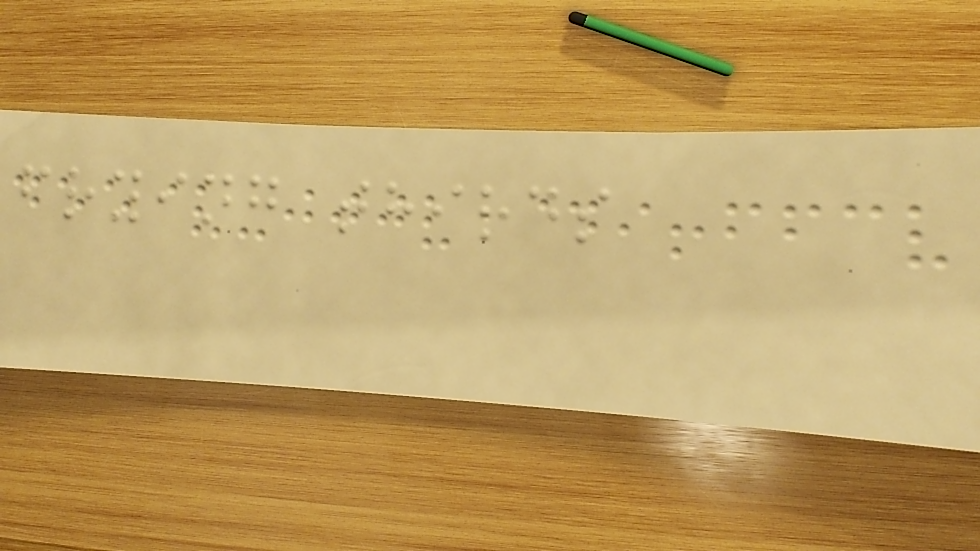frying thirds
